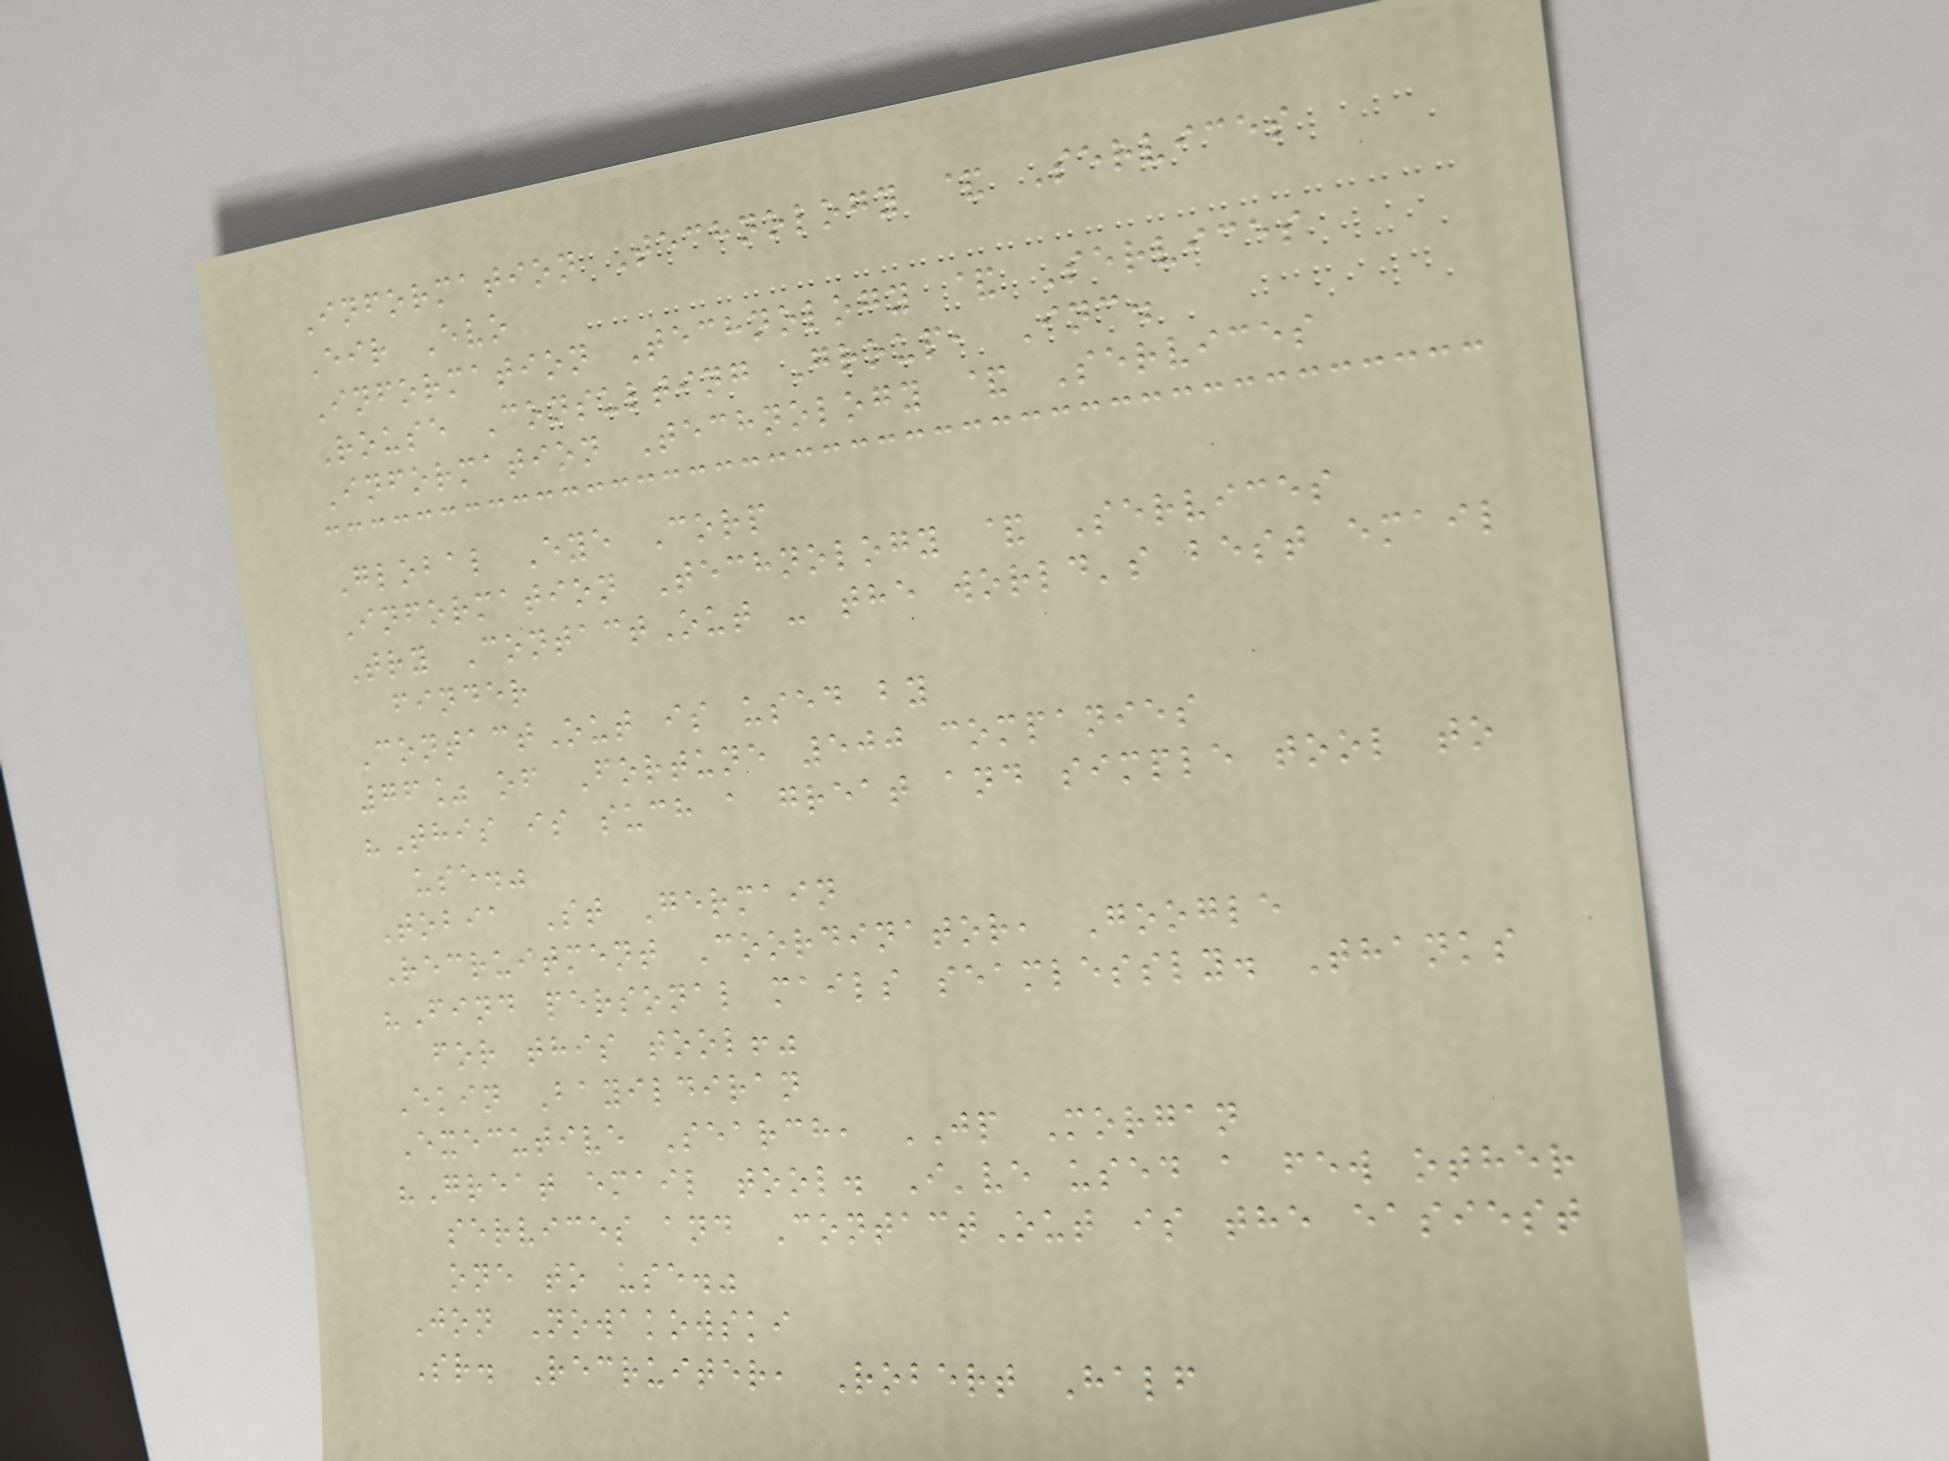Information Technology & Services
Eir Evo
Information Technology & Services
Rouse Consulting Group, Inc.
Information Technology & Services
Global Eye Corp
Information Technology & Services
Try ContactOut - the world's best email
finder
ContactOut is used by
76% of Fortune 500 companies
"This is such a great and simple tool to
use."
Tobia St Germain
Recruitment Coordinator, Google
"Find personal mails seamlessly. Thanks
for this tool!"
Ekin Bayildiran
Executive Search, JP Morgan
"Great email tool. I've used a few other
services and ContactOut is the easiest
one to use."
Jon Nowakowski
Sr. Recruiter, Robert Half
